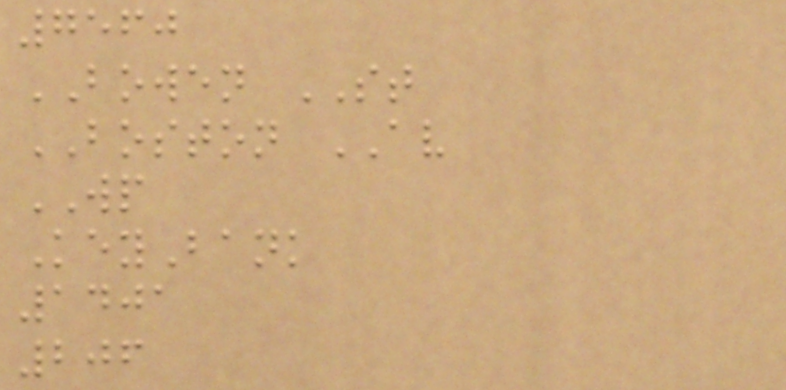7560
BOWEN ST
BOSTON AV
WP
KeyBank
1401
206
